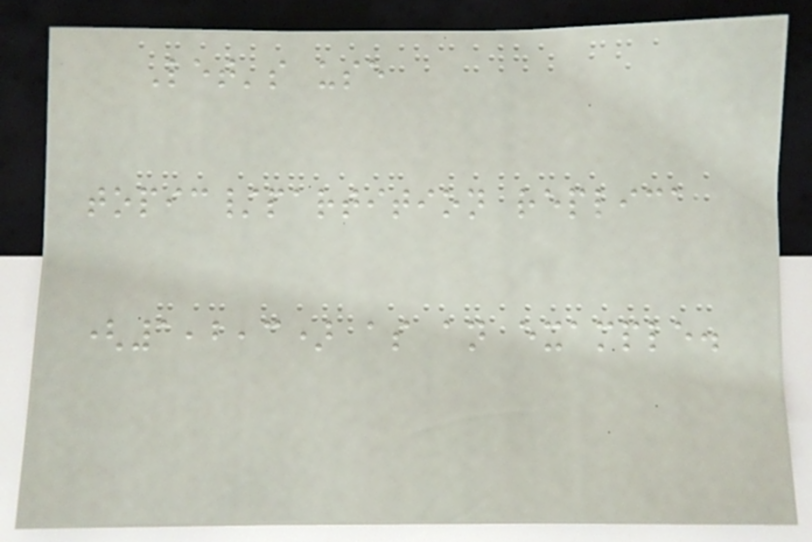Let's use
topic/partition replica
(1,2,3) as an example.
